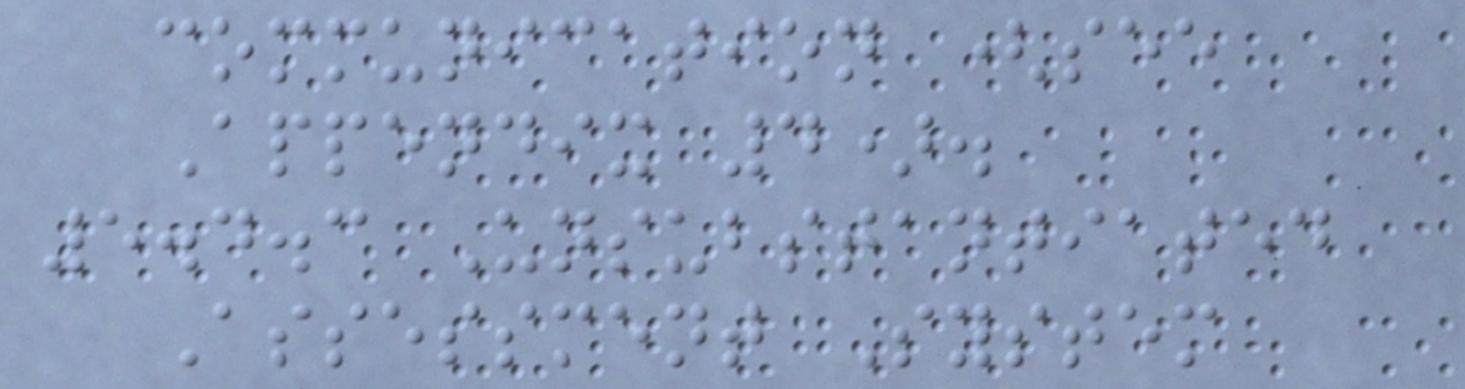communication (see
Appendix 4).
5.4.3 Unsubstantiated
Assessment System
